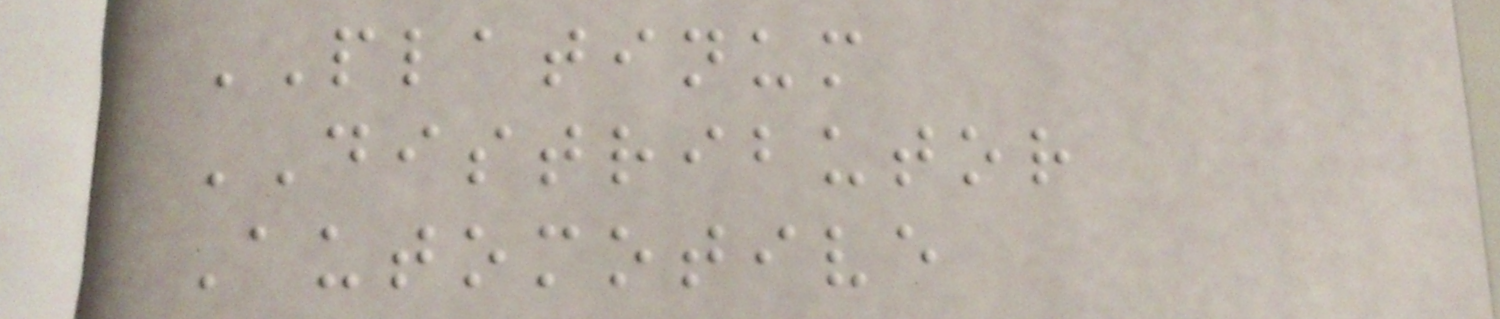PLATINUM
DISTRIBUTOR
Automotive
